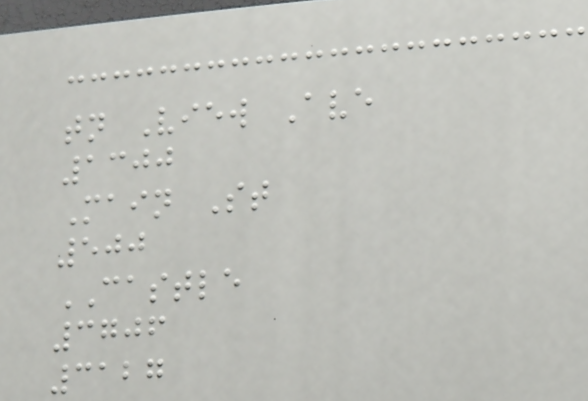tn View Ave
1300
Main St
500
CASTLE
3706
3127
